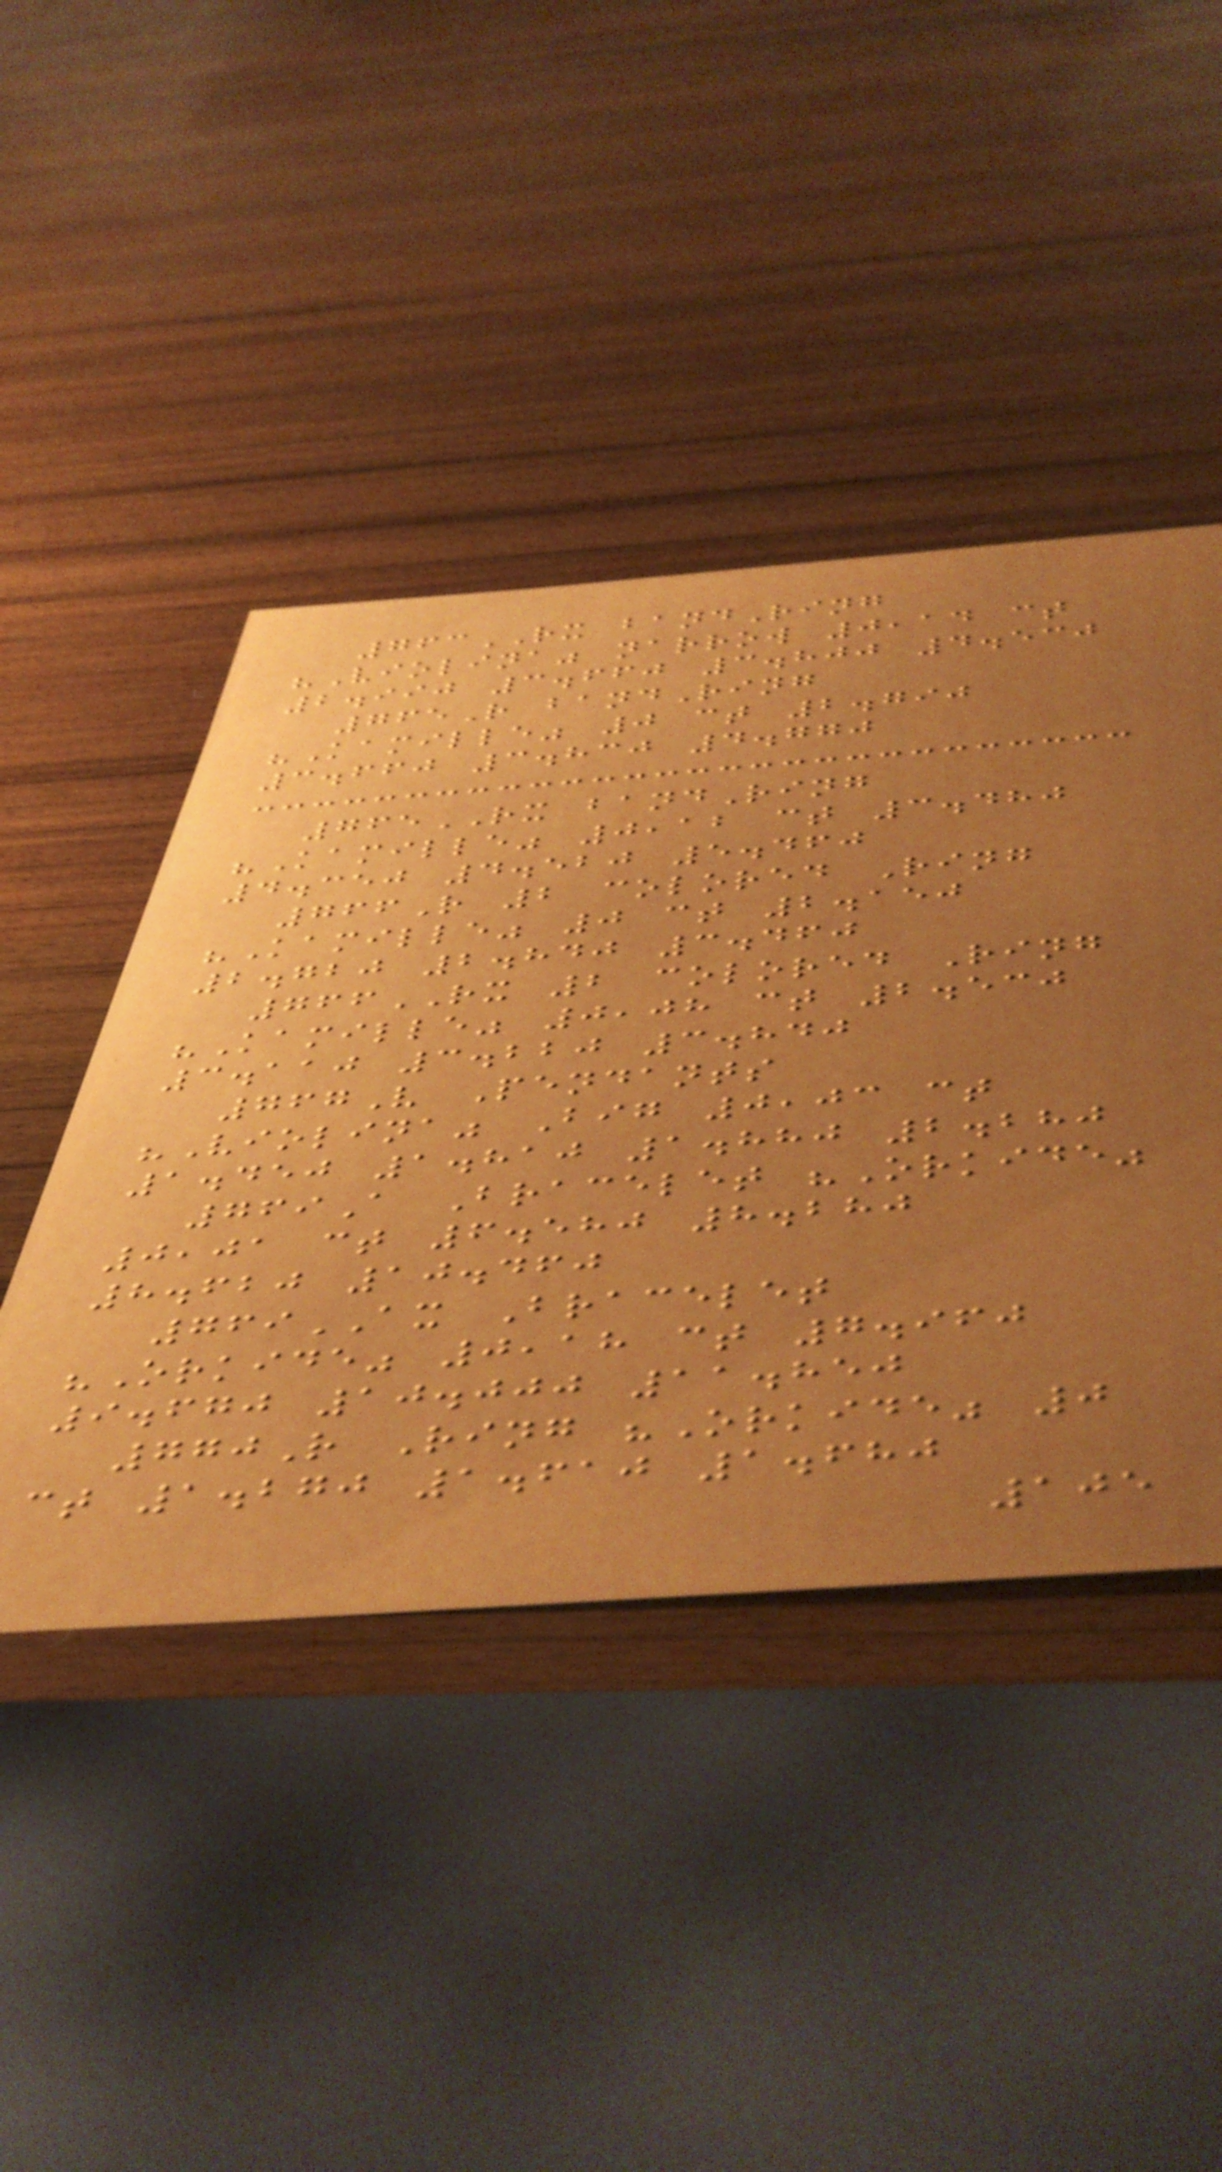763RX bandRing
"Violina" narrow 0,14 ct
2.990 3.660 3.800 4.530
765R bandRing
"Kamille" 0 ct 2.790
3.660 3.830 4.770
765RX bandRing
"Kamille" 0,12 ct 3.480
4.350 4.520 5.460
766R 2 colored Ring
"Kamille" 0 ct 2.150
2.720 2.840 3.460
766RX 2 colored Ring
"Kamille" 0,08 ct 2.530
3.110 3.220 3.840
767V Pendants
"Violina" Big 0,03 ct
1.450 1.810 1.880 2.280
769A Bracelet "Orkide"
0,01 ct 6.580 8.280
8.620 10.460
769AX Bracelet
"Orkide" 0,18 ct 7.960
9.670 10.000 11.850
770R Ring "Orkide" 0
ct 1.270 1.610 1.680
105
